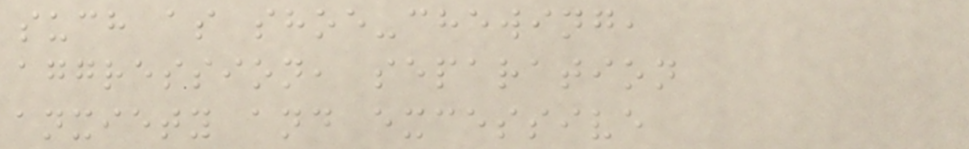such as shoe-chewing,
aggression, separation
anxiety and excessive
